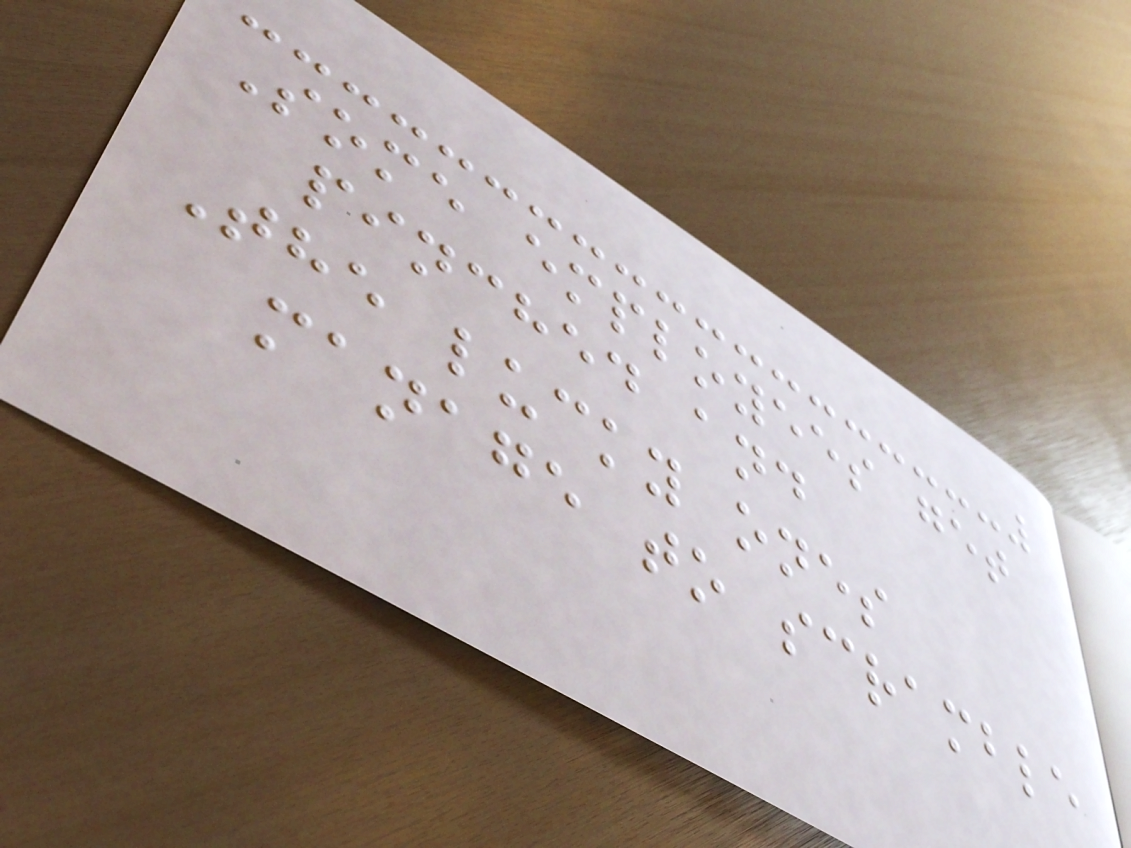Some employees get
pinched and
The lucky ones
manage to scramble
